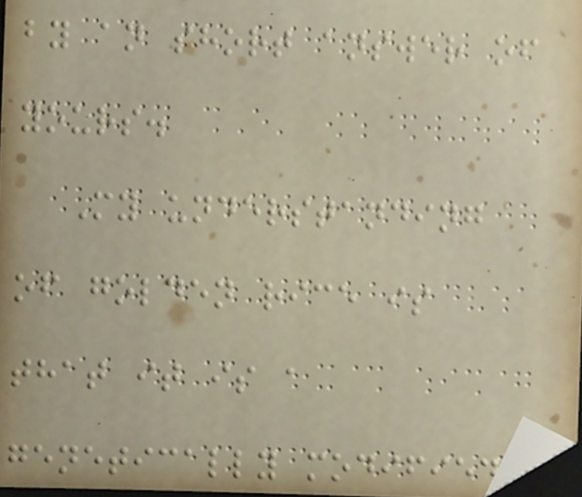by an short answer of
yours.
My understanding
of golden rice is
that it is a
genetically modified
